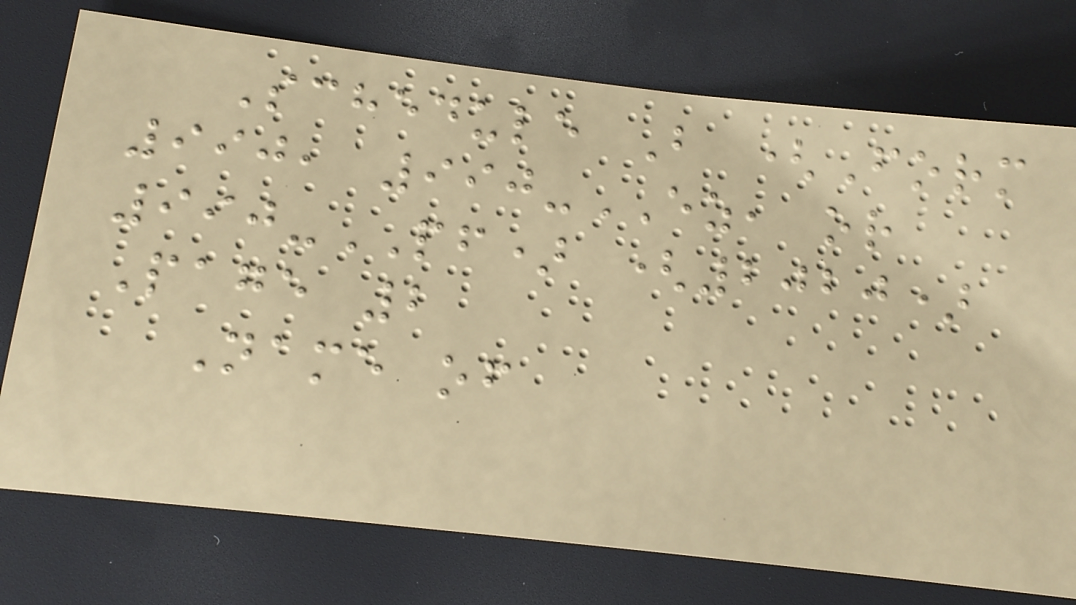Schedule B (Form
990, 990-EZ, or
990-PF) (2020)
Page 2
Name of
